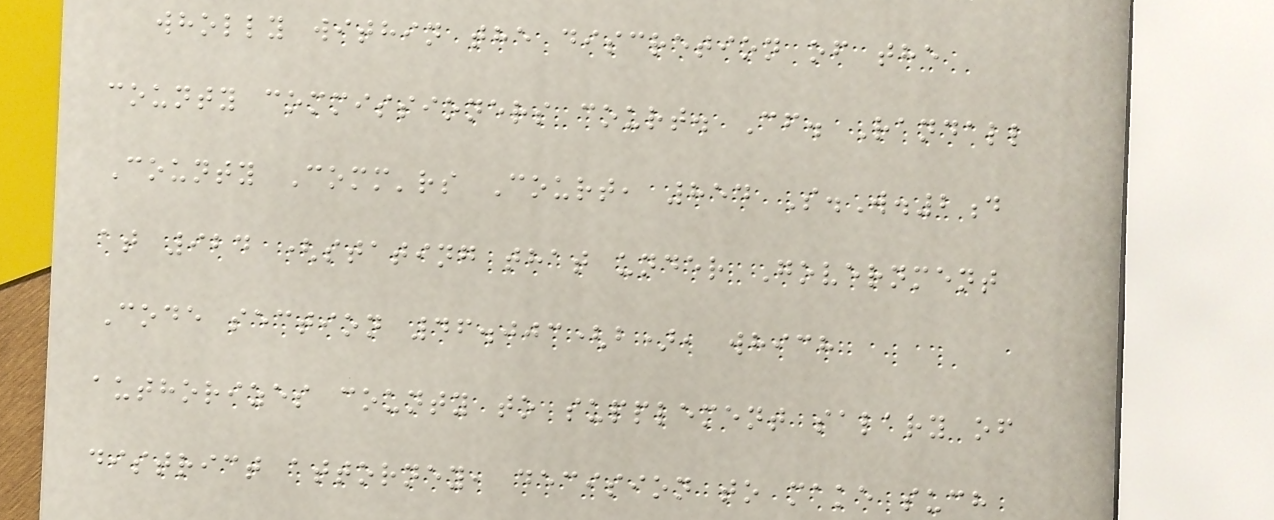wholly within the discretion of the
county commissioners court. Cf. Randall
County Comm'rs Court, 854 S.W.2d
at 924 (stating that under Government
Code section 46.003(b), which
authorizes county to supplement salary of
district attorney, decision to make such
